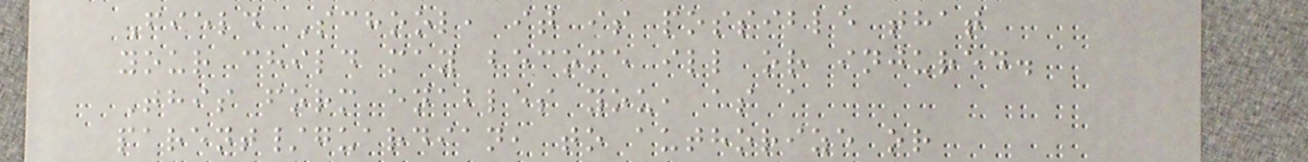Field School, it is possible that
your child may become ill or injured.
This form enables you, as a
parent/guardian, to authorize or
